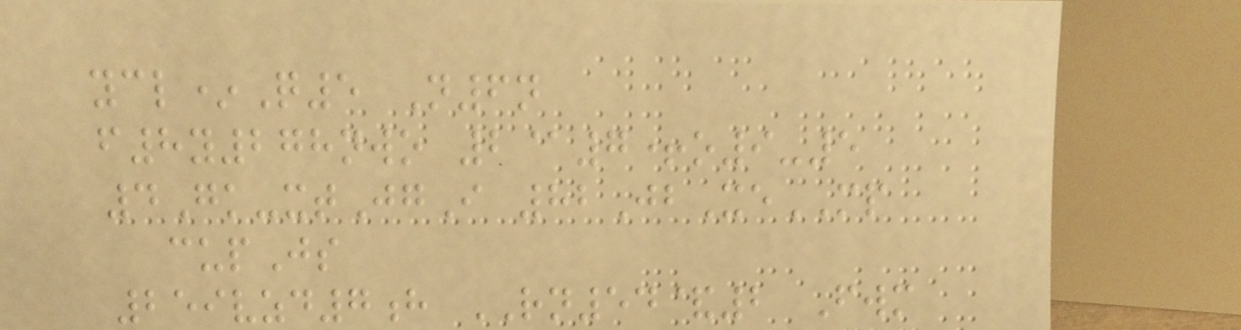ycl*Q5 N6n
f8y278nwo 2@7+o9-5
4Gk-xtJgI 82JbXeMP
cupJs
259vzd7h RN54&2 Fwm
